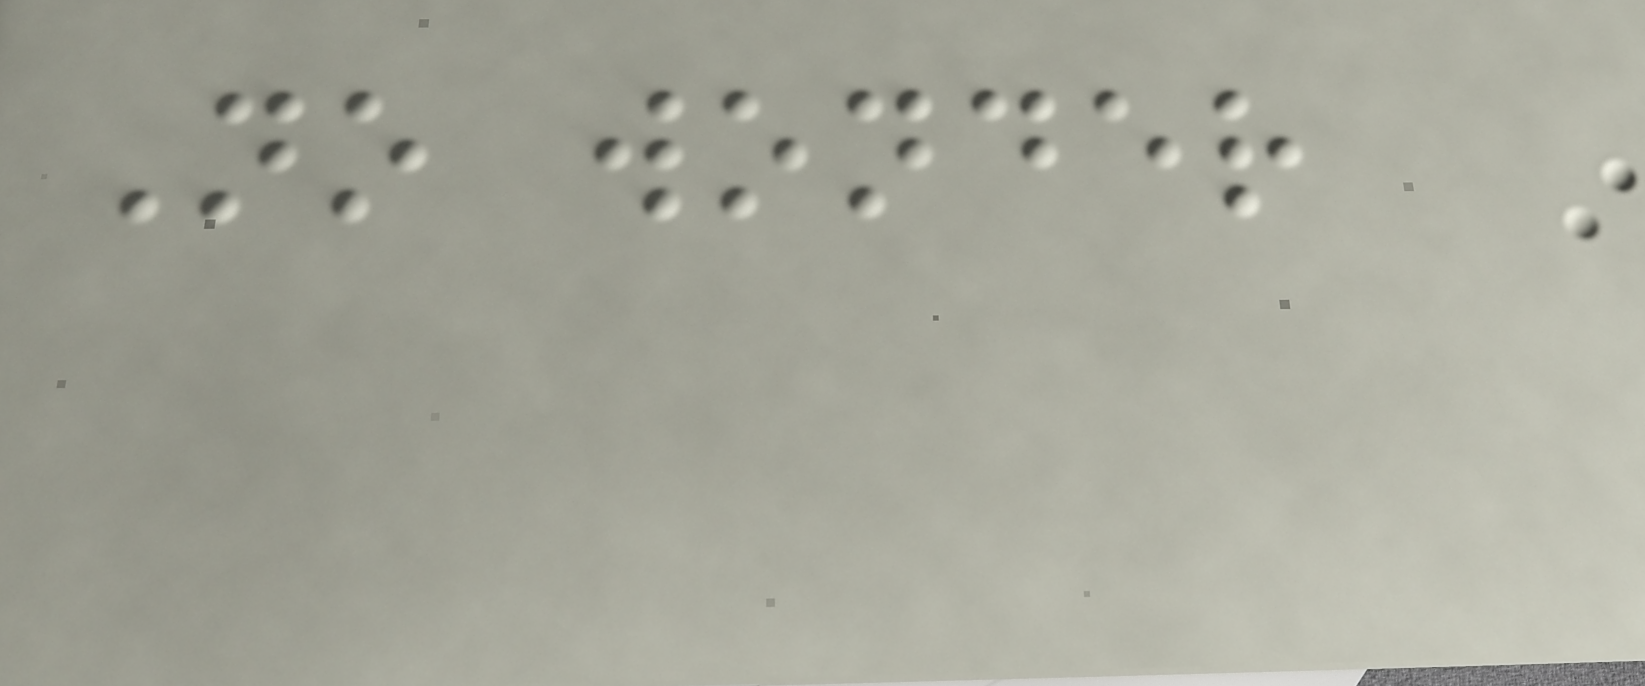No wonder
